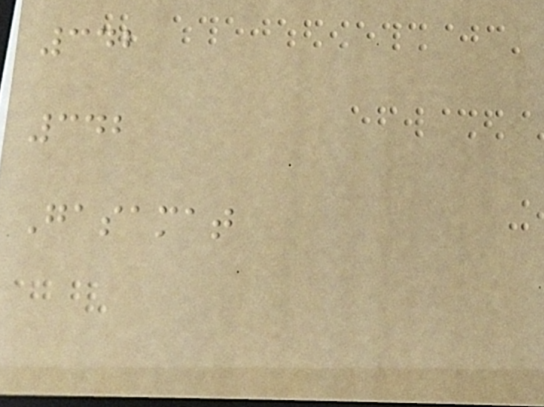342
342
Gasamat
